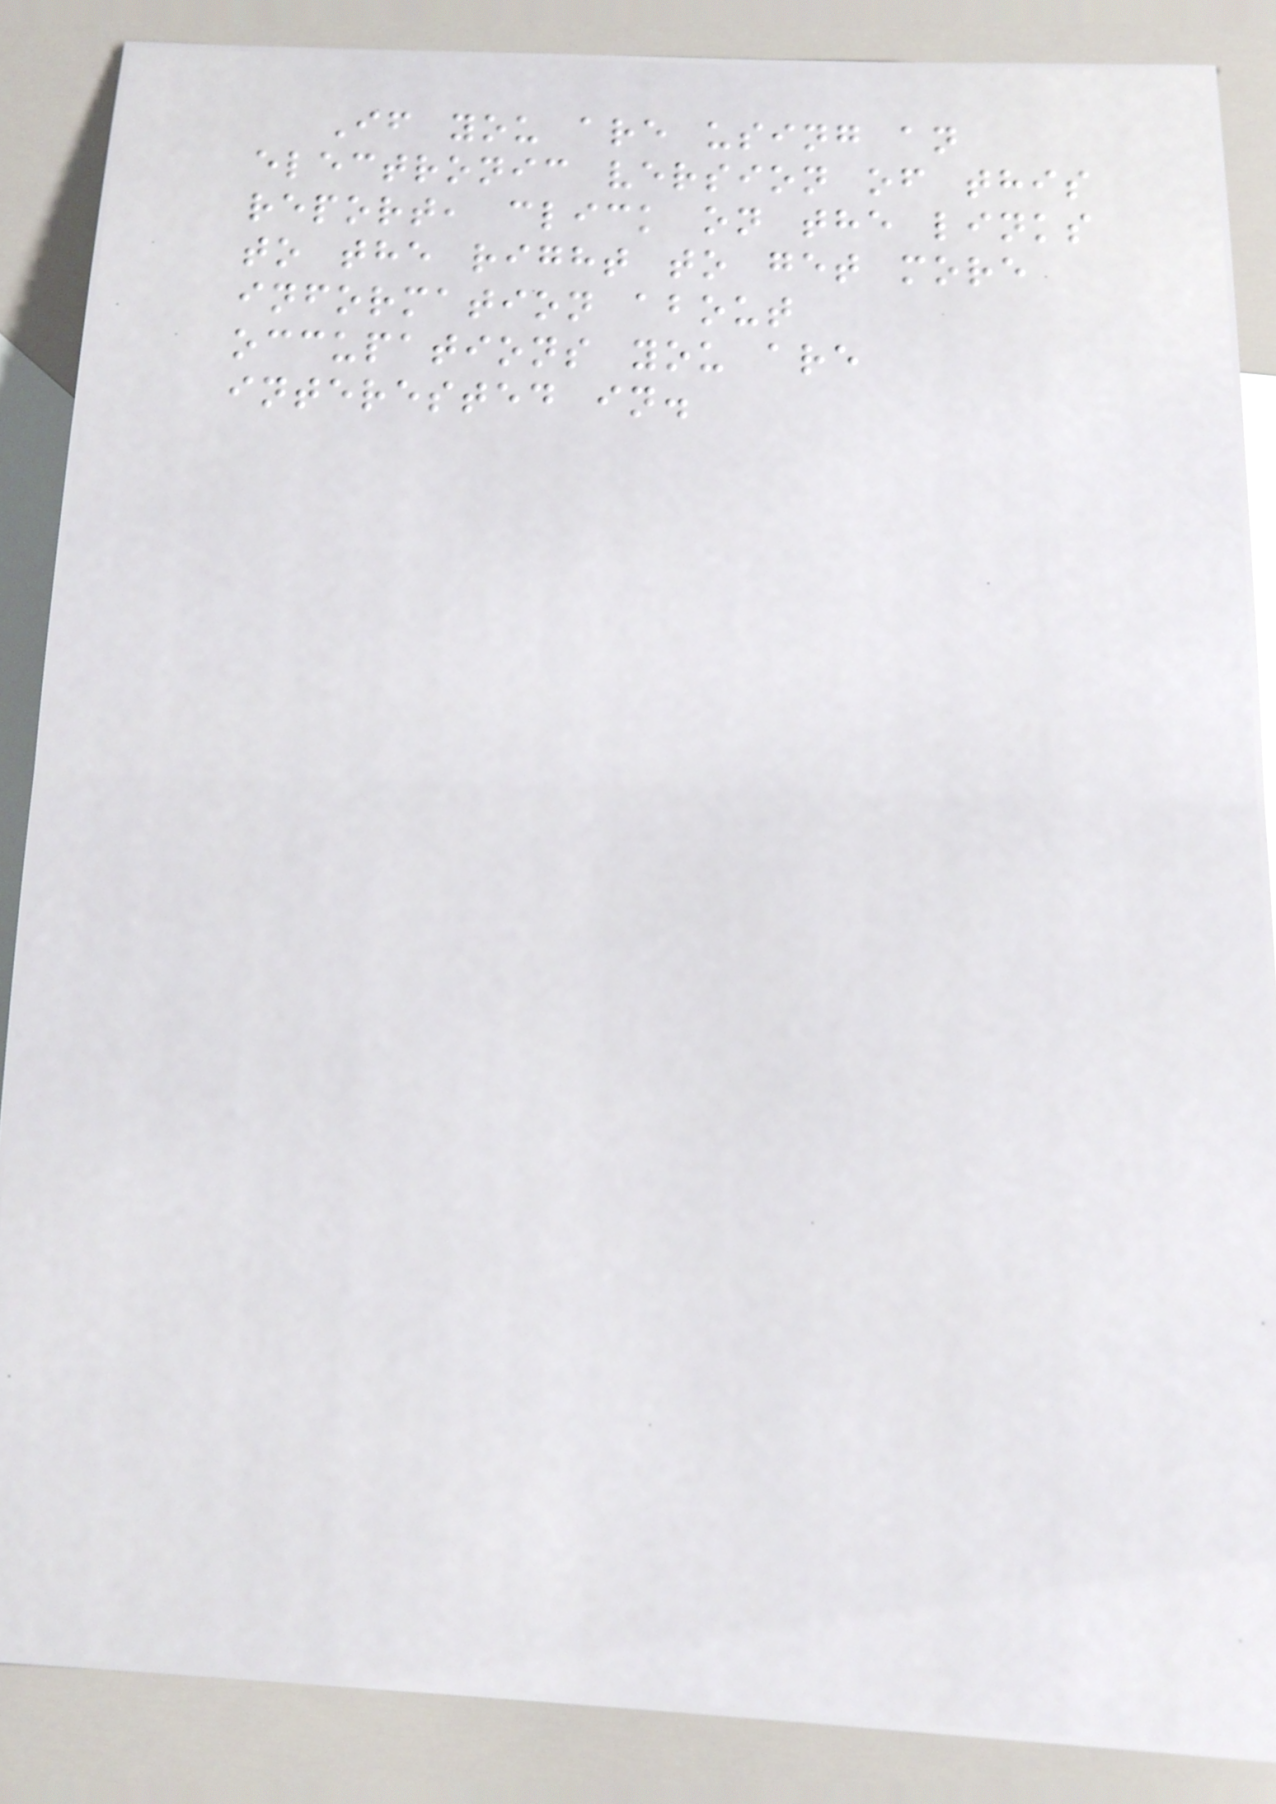If you are using an
electronic version of this
report, click on the links
to the right to get more
information about
occupations you are
interested in.
